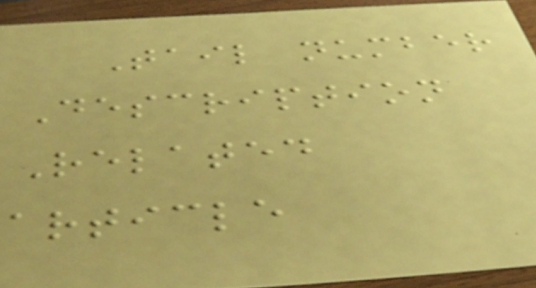Tail number
Description
Related
article
